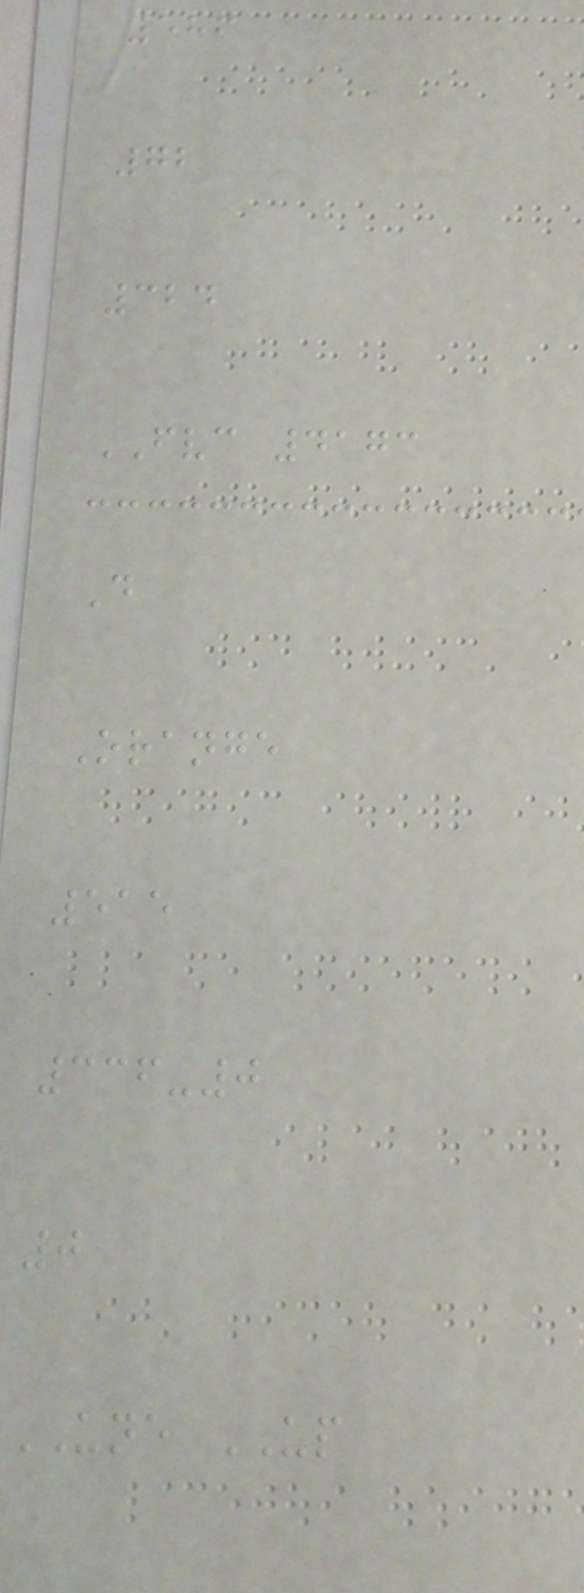586
72
324
FVC 4173
D
Orange
515
336-0
0
UNE UP
